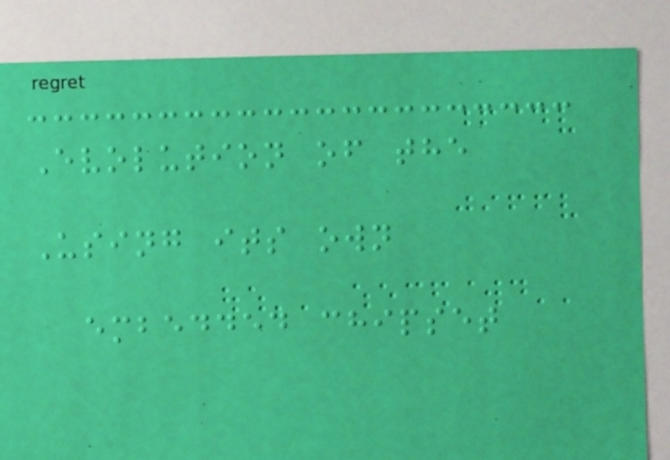Evolution of the
Using its own
embedded chipset
